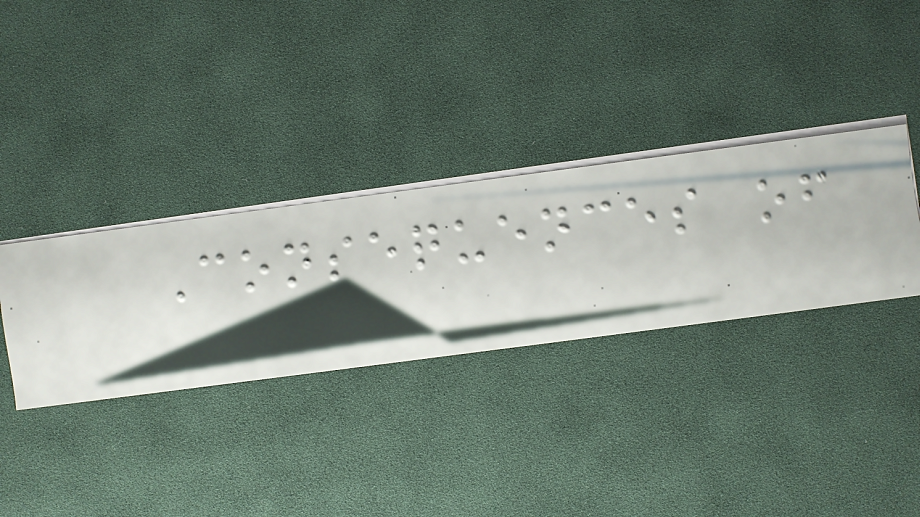Consequences of
